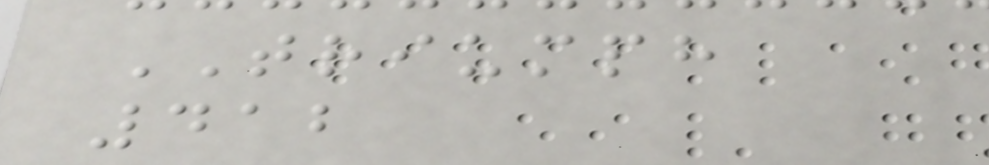TRIUMPH
412
